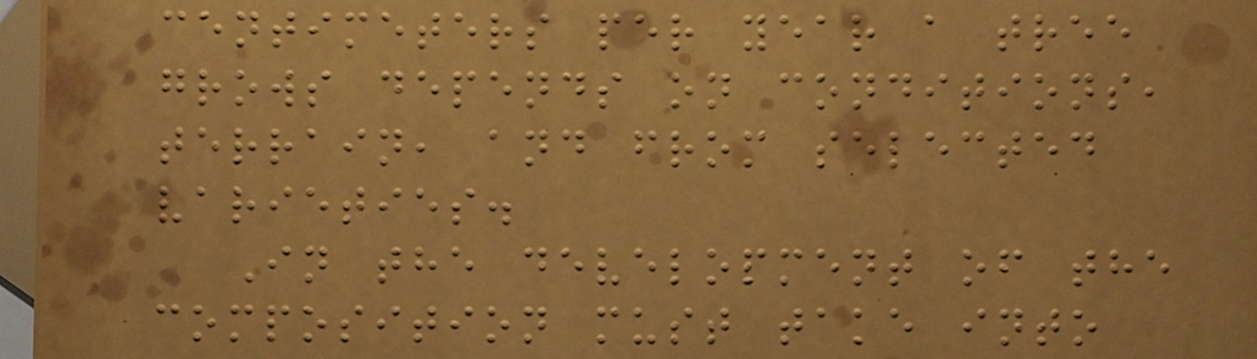centimeters per year a tree
grows depends on conditions,
terrain, and from selected
varieties.
In the development of the
composition must take into
